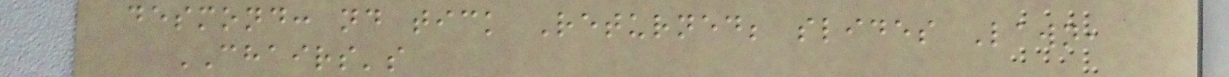desmond: nd tick Returned; slides Lawn,
CHAIRS's
